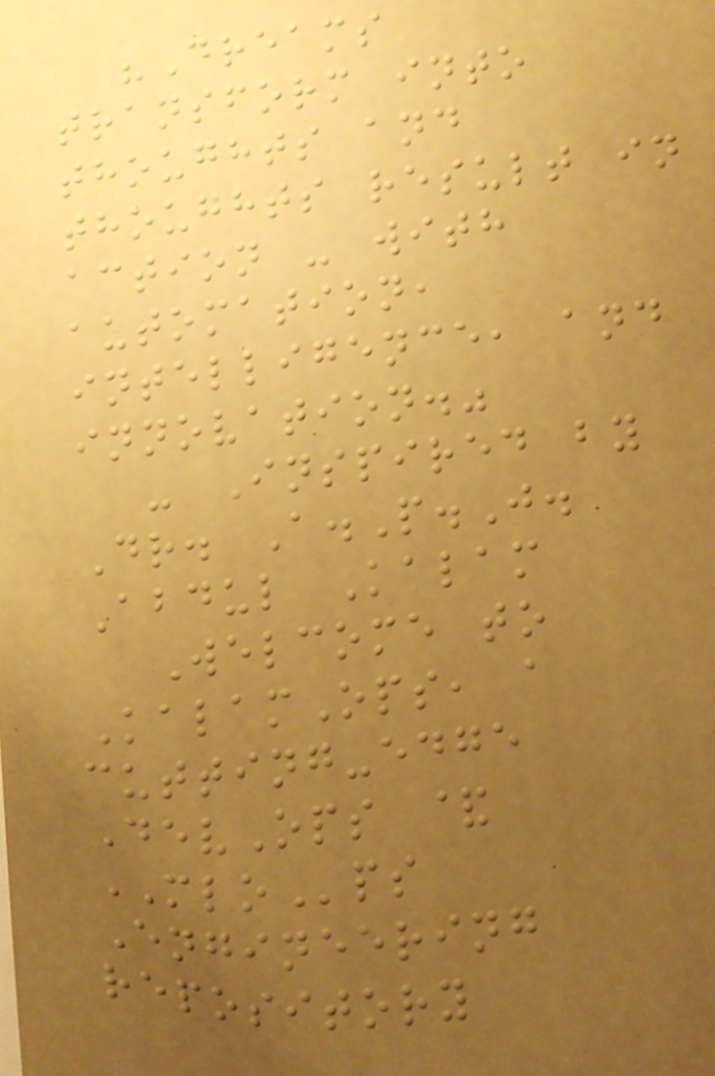"Dreams
transform into
thoughts and
thoughts result in
action - with
automation,
intelligence, and
innovation."
- Inspired by
Dr. A.P.J.
Abdul Kalam
Welcome to
KalamOps, a
cutting-edge
DevOps &
MLOps
Engineering
repository
